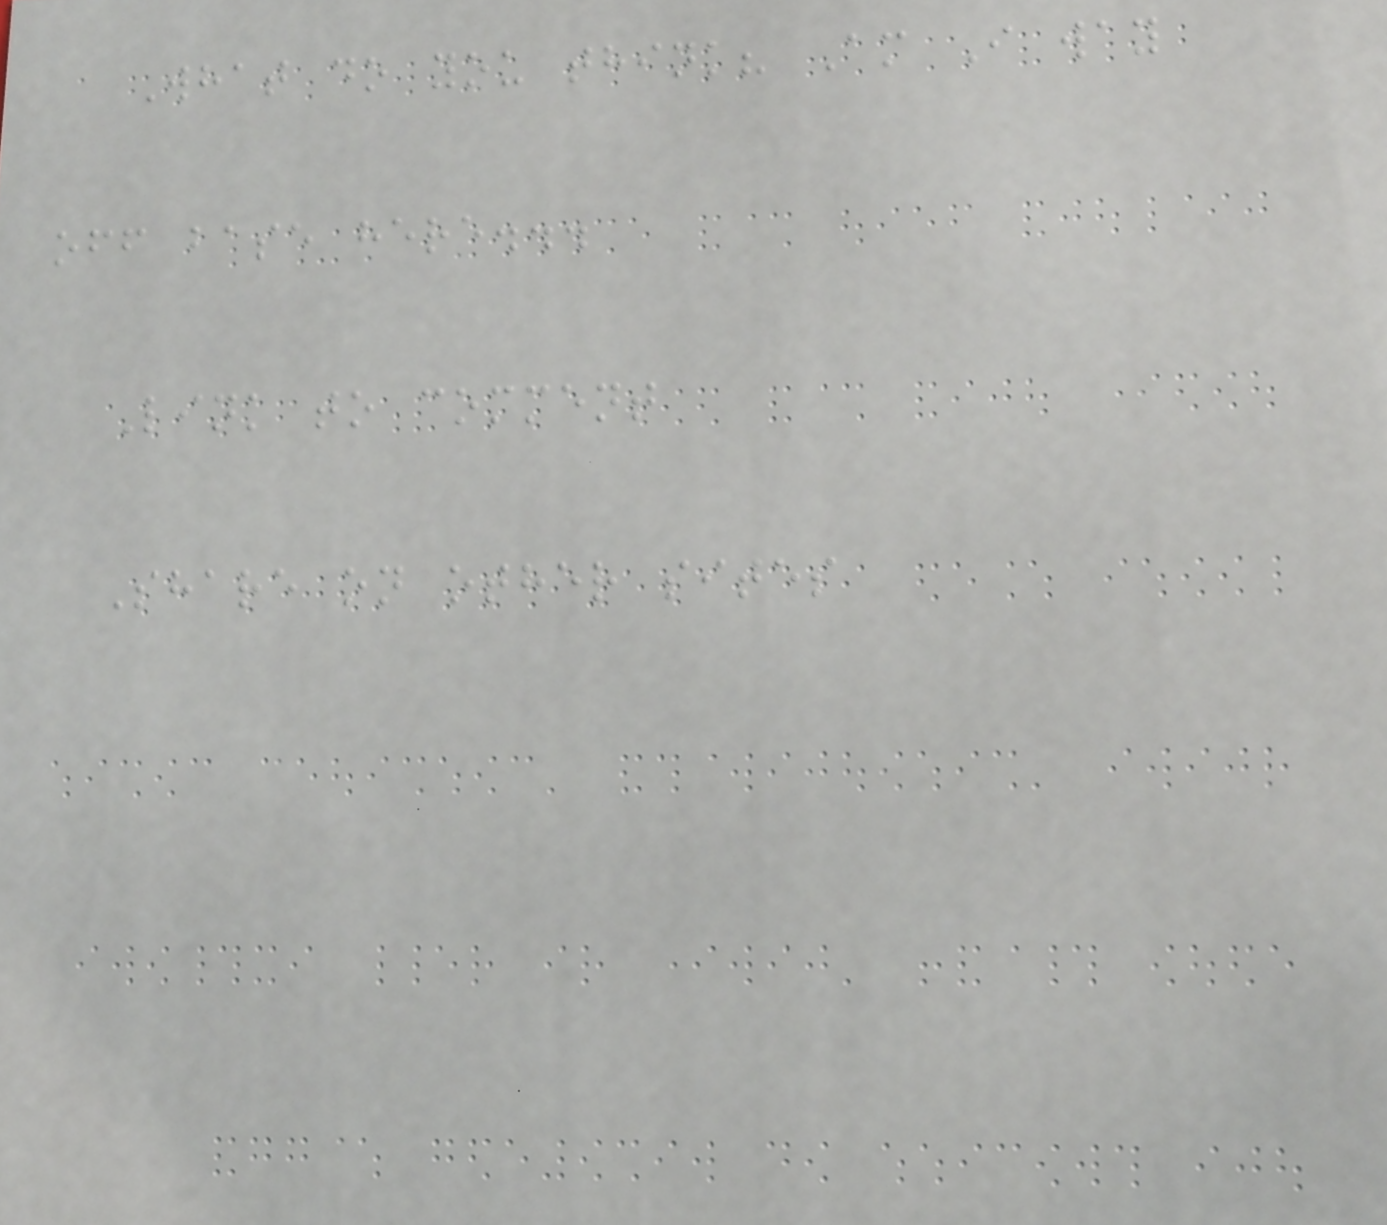What do you think? Am I way
off base here...
Link to comment
Share on other sites
